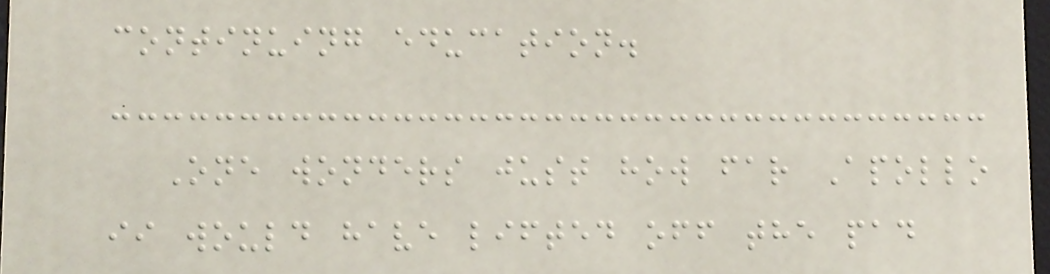continuing education.
One wonders just how far Apollo
ii would have lifted off the pad
